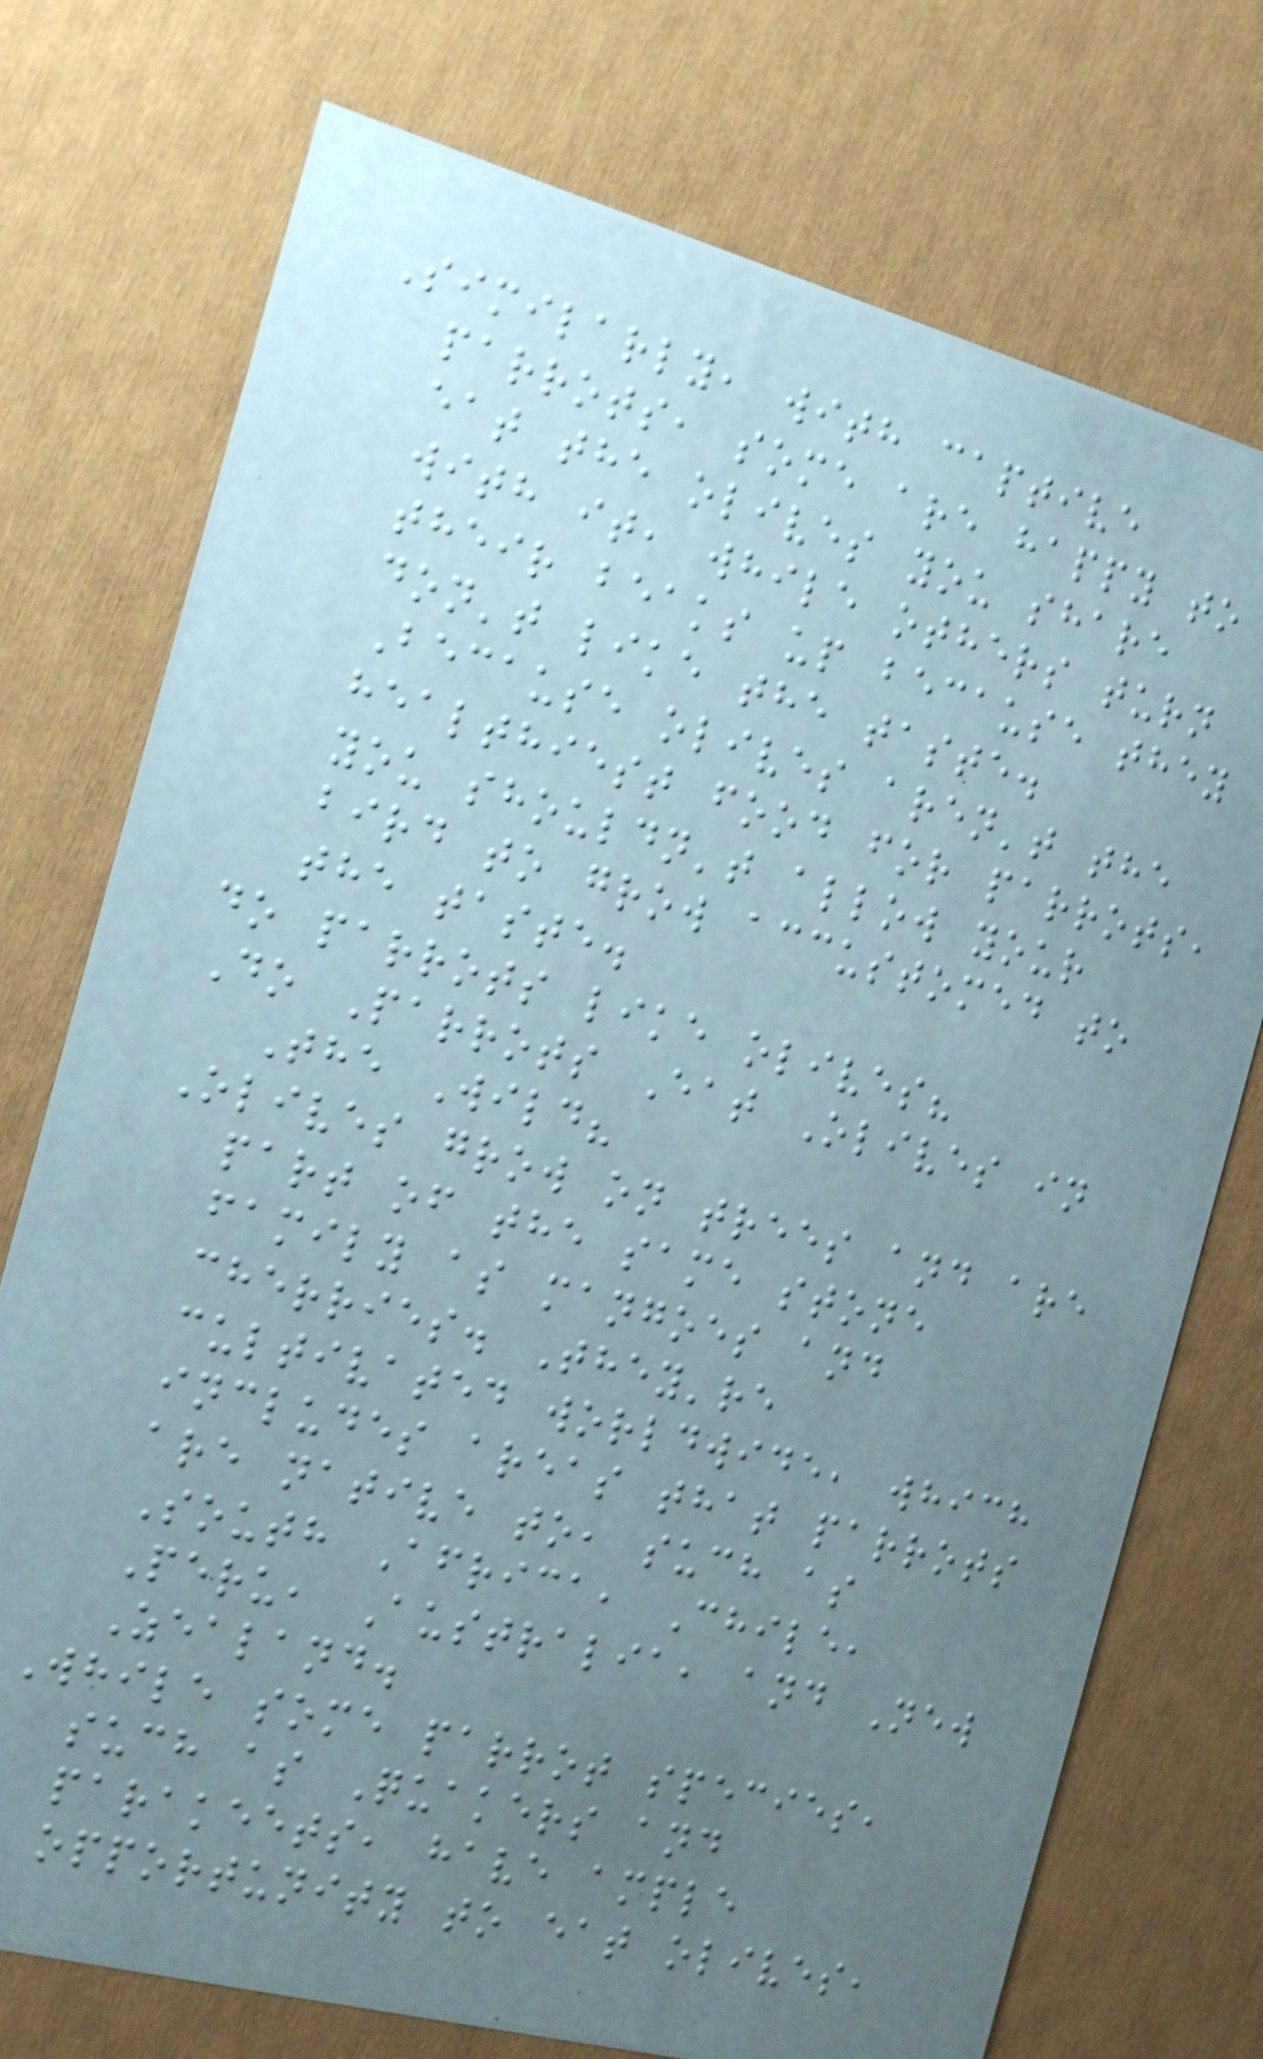Similarly, with captive
parrots, some are happy to
eat the olives you share
with it, while others turn
their beaks up because they
don't like the taste.
Because olives aren't the
healthiest food for parrots,
you shouldn't allow your
bird to grow accustomed to
the taste.
do parrots like olives?
Do Parrots Eat Olives in
The Wild?
Olives grow on trees and are
part of the same stone
family as mangoes and
cherries. They're
cultivated worldwide, which
includes areas that parrots
are native to, such as
South Africa, Chile,
Peru, Australia, and New
Zealand.
While some parrot species,
such as Quakers and
parakeets, have ample
opportunity to eat olives,
